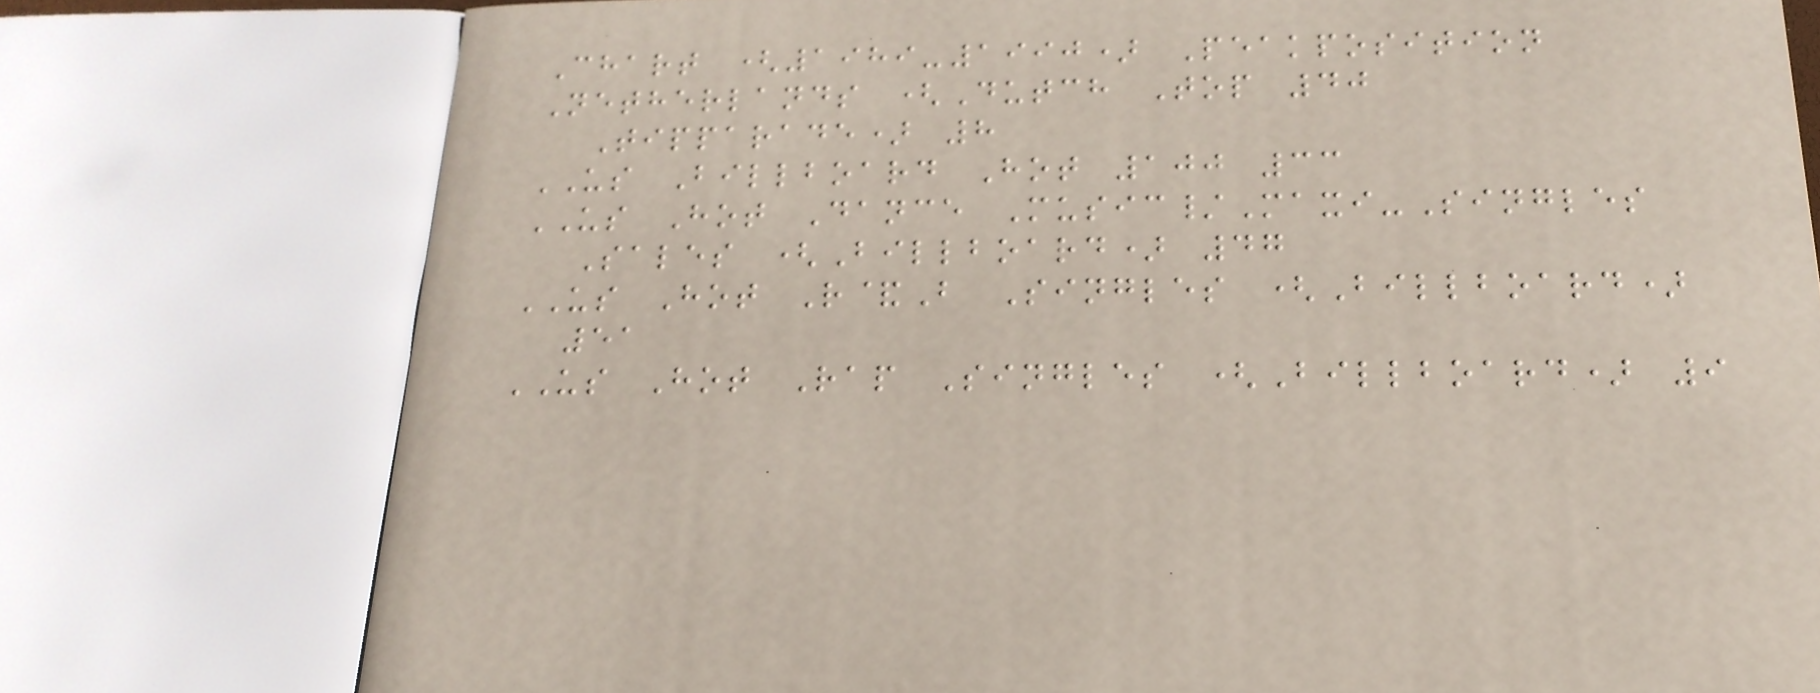Chart (1989-1990) Peakposition
Netherlands (Dutch Top 40
Tipparade) 8
US Billboard Hot 100 33
US Hot Dance Music/Maxi-Singles
Sales (Billboard) 47
US Hot R&B Singles (Billboard)
51
US Hot Rap Singles (Billboard) 9
